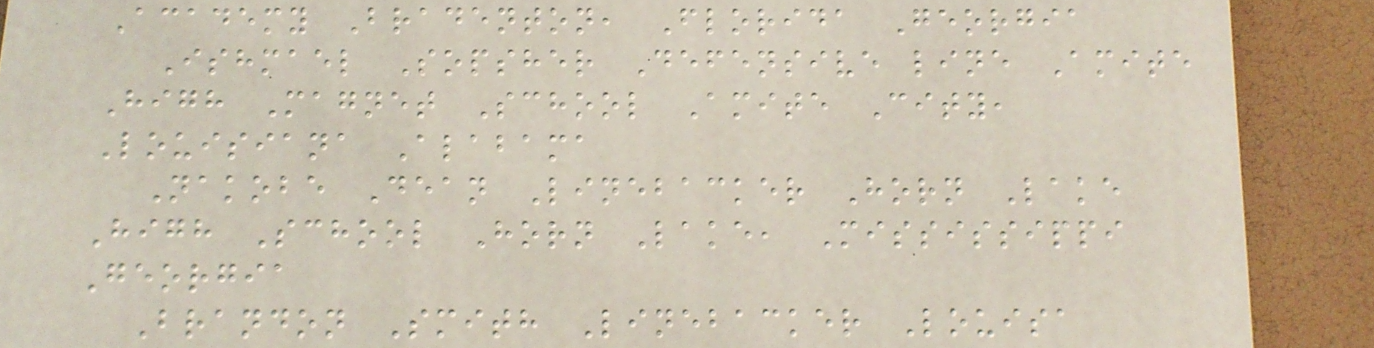Academy Bradenton, Florida Georgia
Ishmael Sopsher Defensive line Amite
High Magnet School Amite City,
Louisiana Alabama
Nakobe Dean Linebacker Horn Lake
High School Horn Lake, Mississippi
Georgia
Brandon Smith Linebacker Louisa
